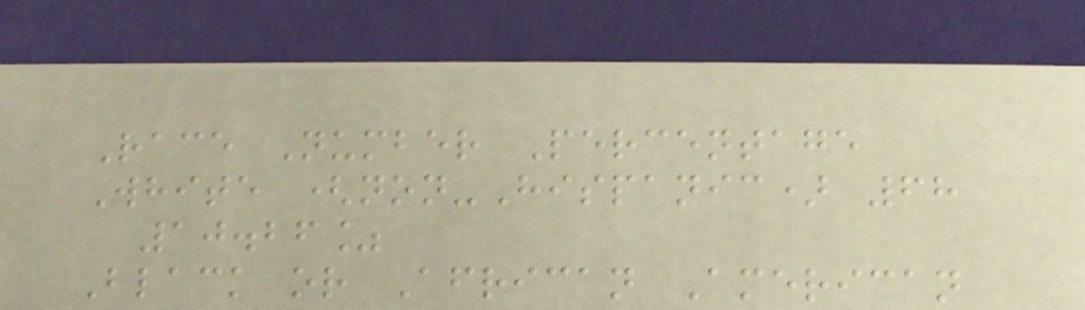Race Number Percentage
White (non-Hispanic) 68
10.26%
Black or African American
